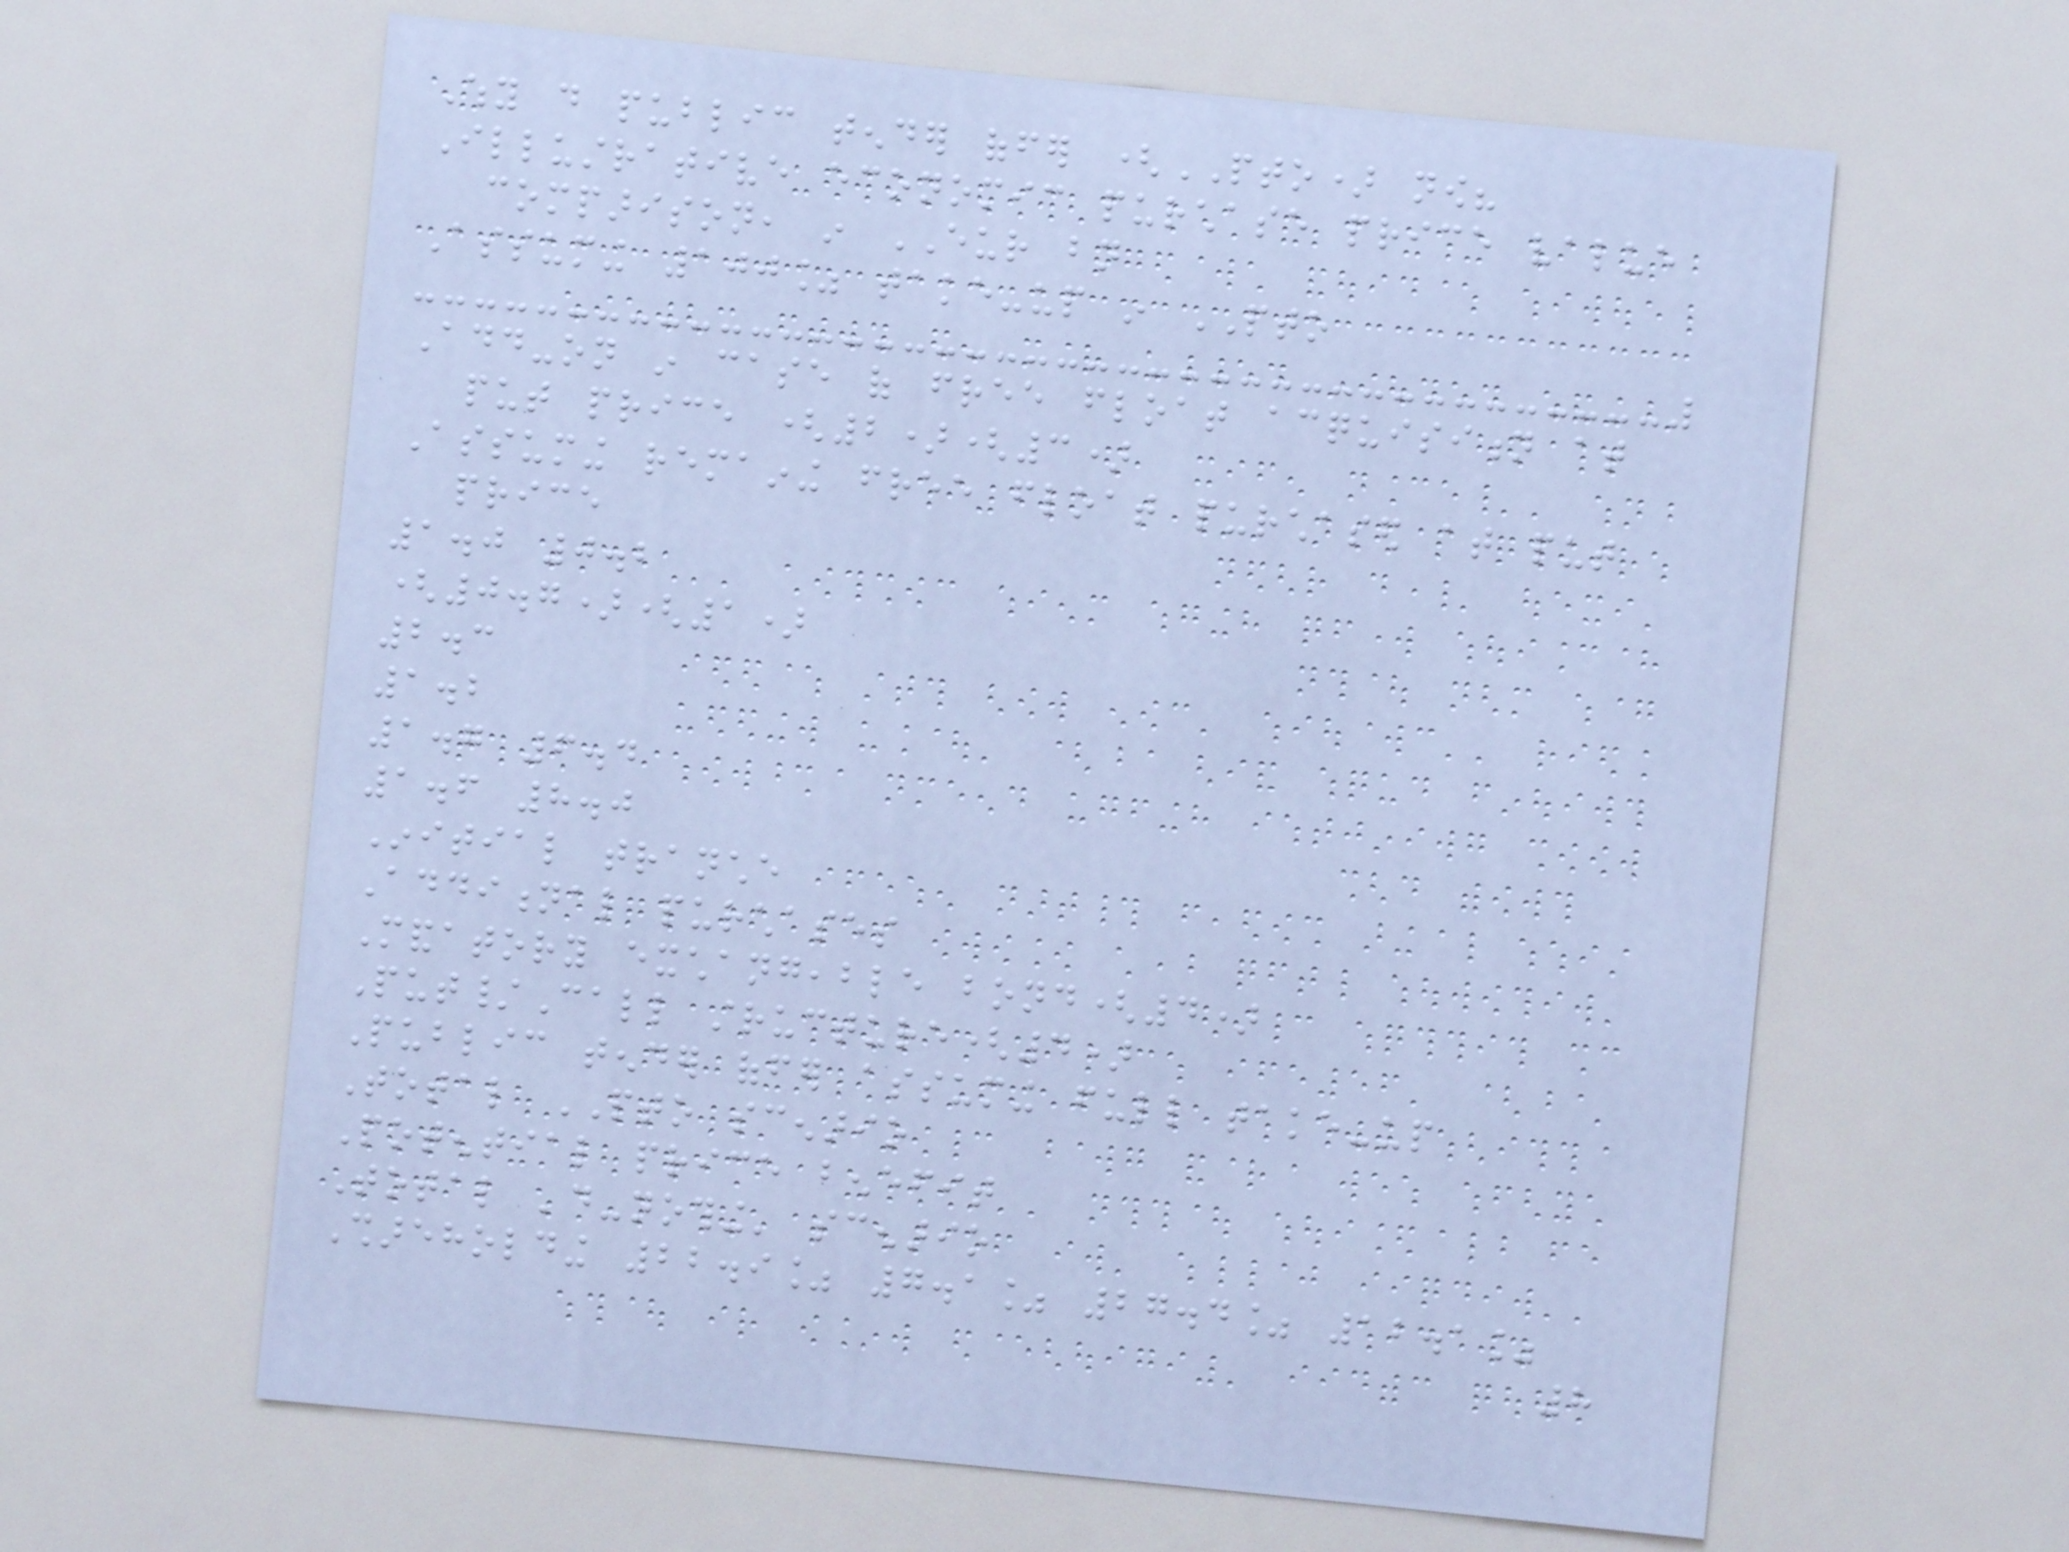Why do public tender offer (PTO) now?
Illustrative economic purchase price value
comparison, in EUR bn
Assuming 100% take-up in PTO
Add-on in case of free float acquisition at
put price (2)(3)
Assuming remaining free float purchased at put
price
1.0 0.2
(0.7)(1)
2.3
1.2
1.7 6.4
1.6 8.0
Initial tranche
Additional purchases
Mandatory exchangeable bond(4)
Put/Call structure(4)
Public tender offer assuming full take-up
Total PTO scenario
Potential price benefit
Total 'do-nothing' scenario
Shareholding 22.9% 7.1% 27.4% 12.1%
8
